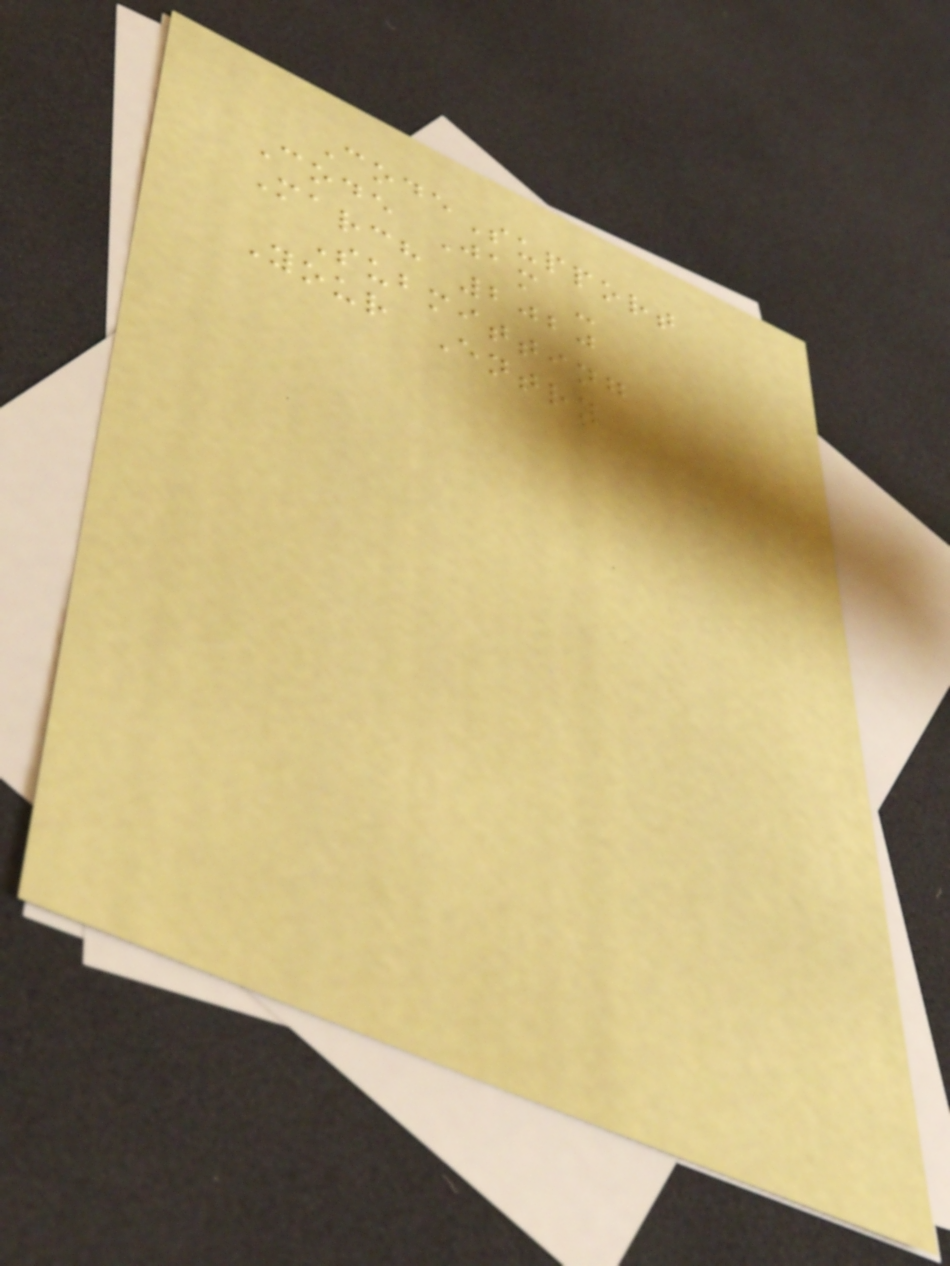CodeSupport
Code Jam -
March 2020
Submitting
Your Entry
